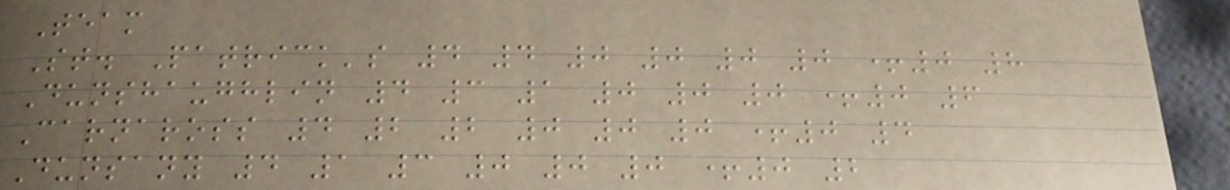Team
St. Patrick's 4 4 0 0 0 0 +0 8
Dunshaughlin 4 3 1 0 0 0 +0 6
Carnaross 4 2 2 0 0 0 +0 4
Dunsany 4 1 3 0 0 0 +0 2
